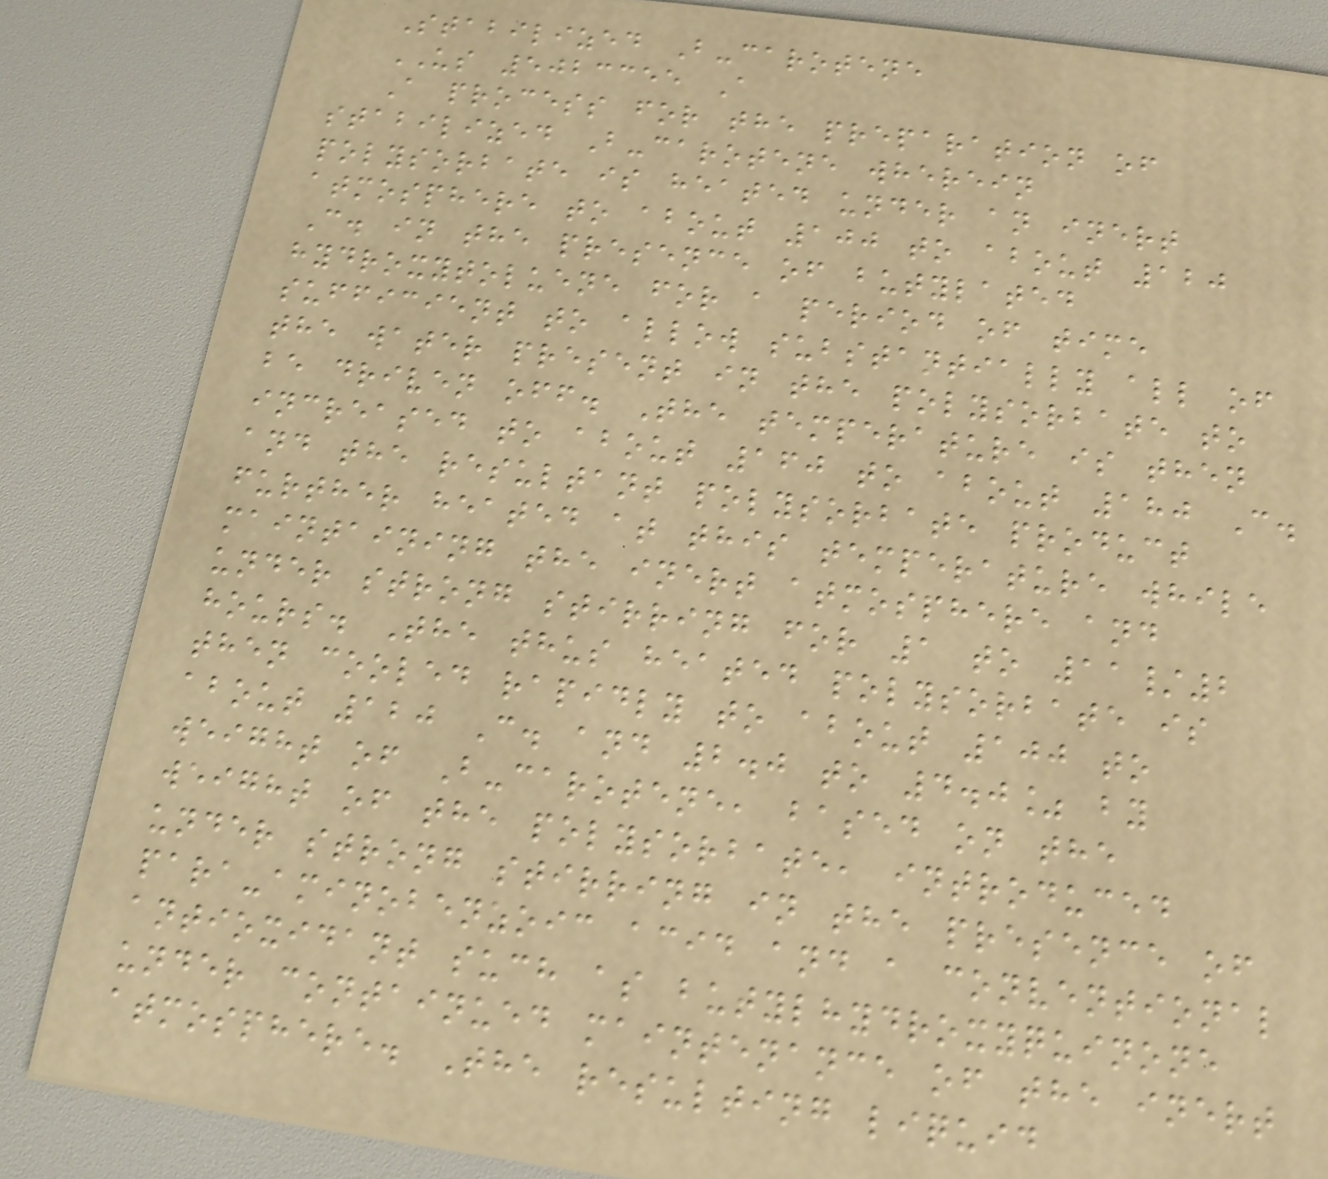Stabilized B-carotene
US 5023355 A
A process for the preparation of
stabilized B-carotene wherein
polysorbate is heated under an inert
atmosphere to about 100 to about 120
C. in the presence of butylated
hydroxytoluene for a period of time
sufficient to allow substantially all of
the water present in the polysorbate to
be driven off. The temperature is then
increased to about 160 to about 180 C.
and the resultant polysorbate product
further heated at this temperature while
maintaining the inert atmosphere and
under strong stirring for 1 to 11/2
hours. The thus heated polysorbate is
then cooled rapidly to about 100 to
about 120 C. and 2.0 to 4.0% by
weight of B-carotene, based on the
weight of the polysorbate, introduced
under strong stirring in the presence of
para-aminobenzoic acid and a conventional
antioxidant such as butylhydroxyquinone
under containued maintenance of the inert
atmosphere. The resulting liquid
